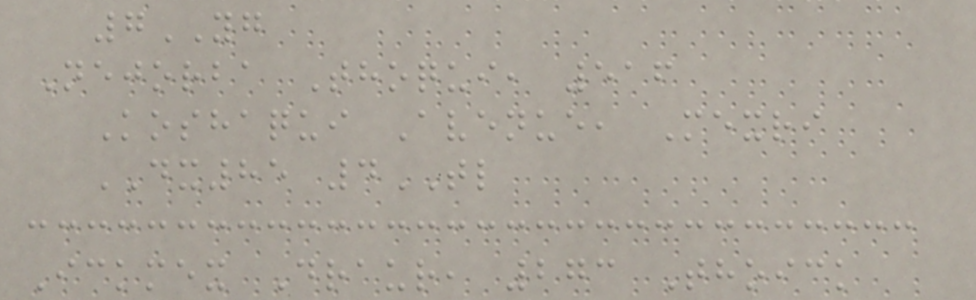7YG
Nejorba Thoqui, 516
Koshaqui Avenue, Mexri
DX85 4TL
Ickmex Draur, 273 Thoick
